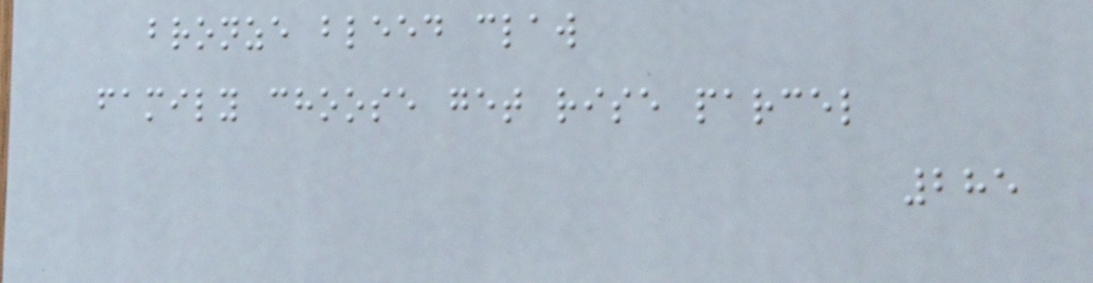bronze bleed claw
family choose get rise parcel
285
